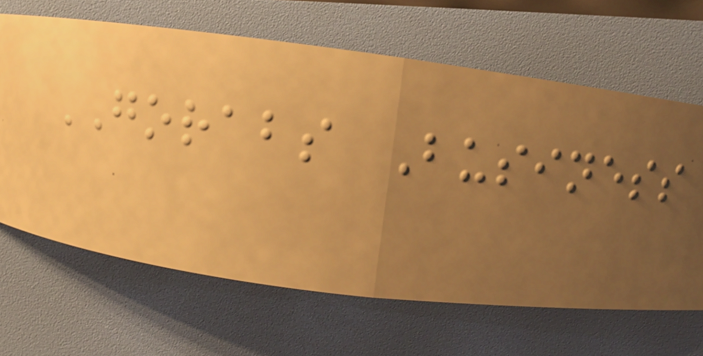GORABS Business
